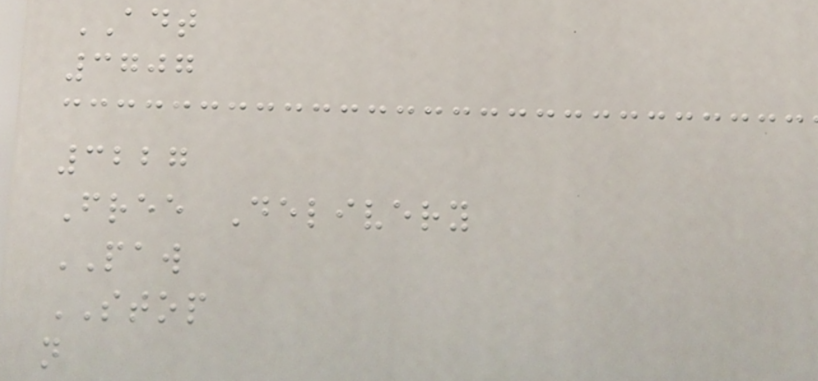ADT
3707
3227
Free Delivery
PAW
STOP
n
